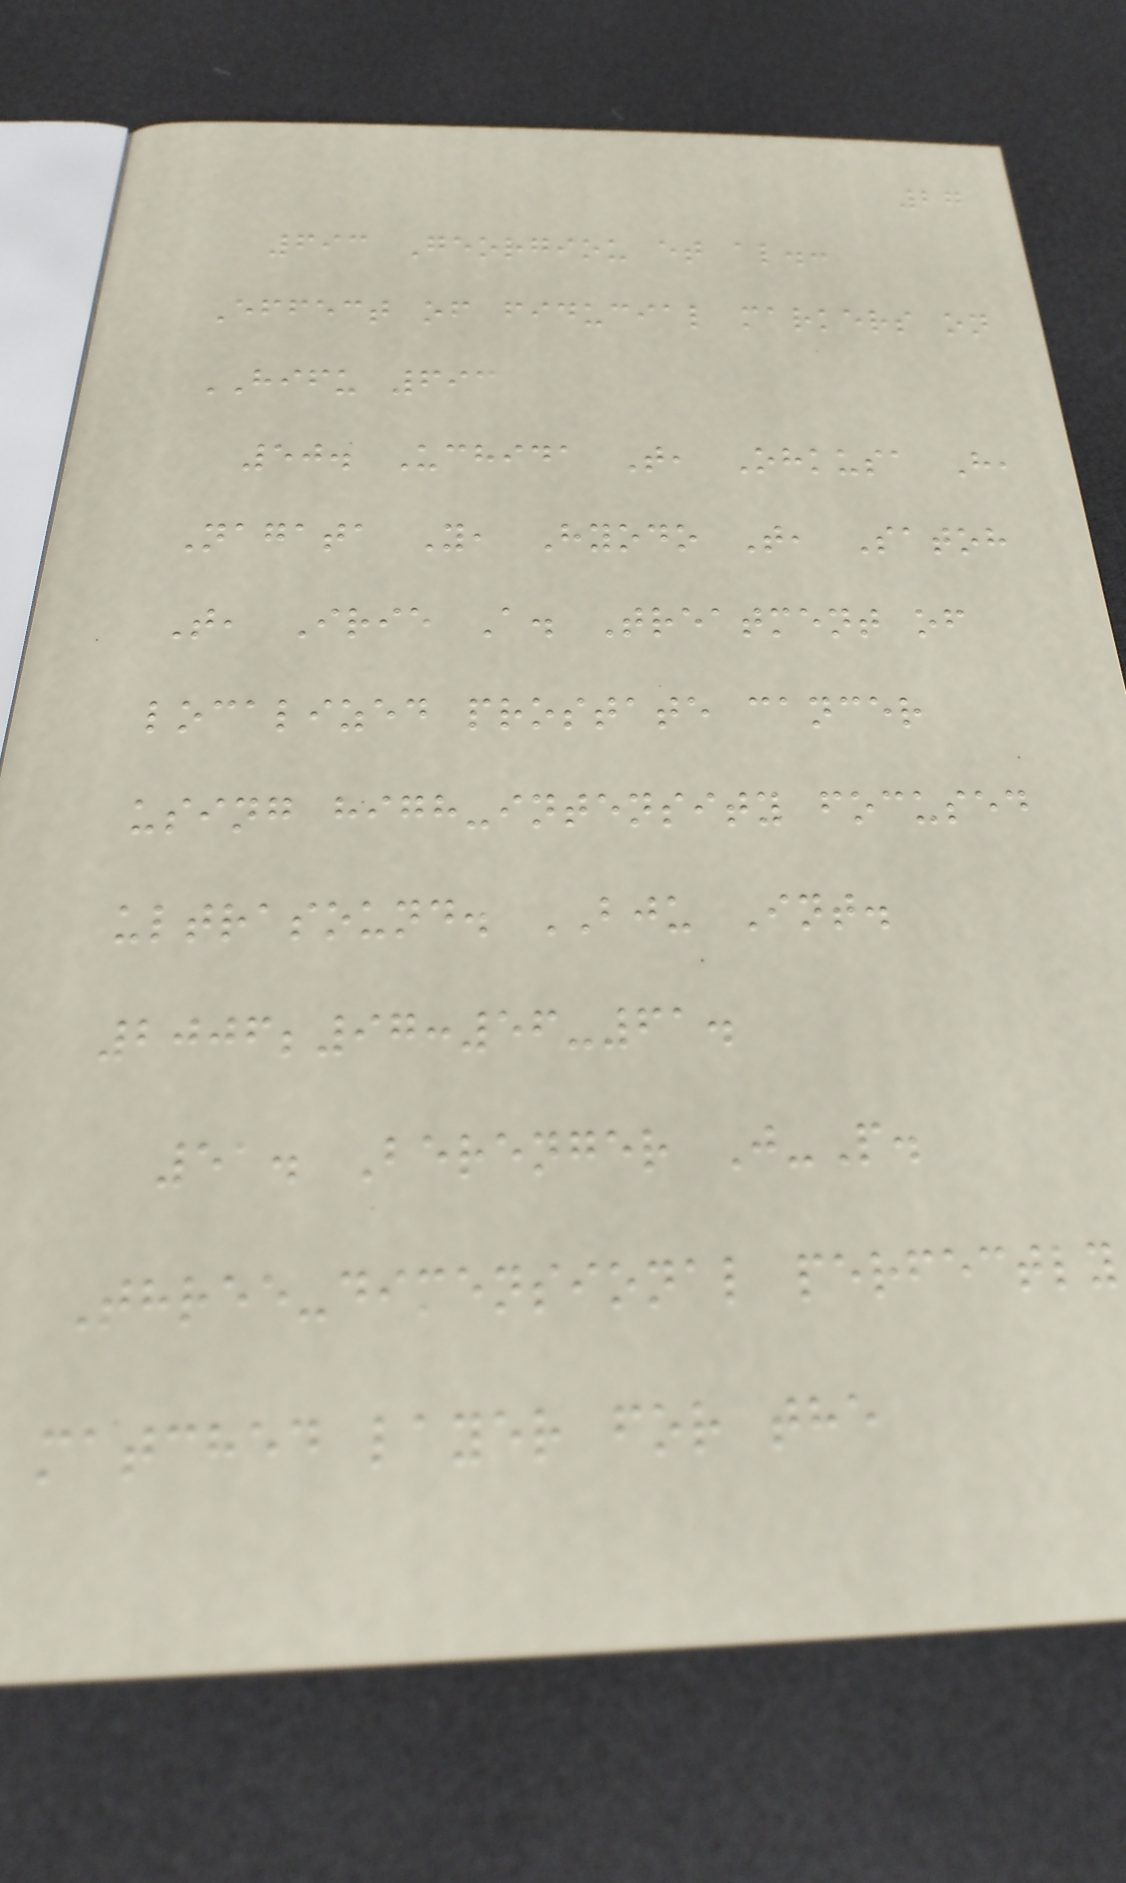27
693 Georgiou et al.:
Effect of fiducial markers on
HIFU 693
50. Uchida T, Ohkusa H,
Nagata Y, Hyodo T, Satoh
T, Irie A. Treatment of
localized prostate cancer
using high-intensity focused
ultrasound. BJU Int.
2006;97:56-61.
51. Berenger J-P.
Three-dimensional perfectly
matched layer for the
